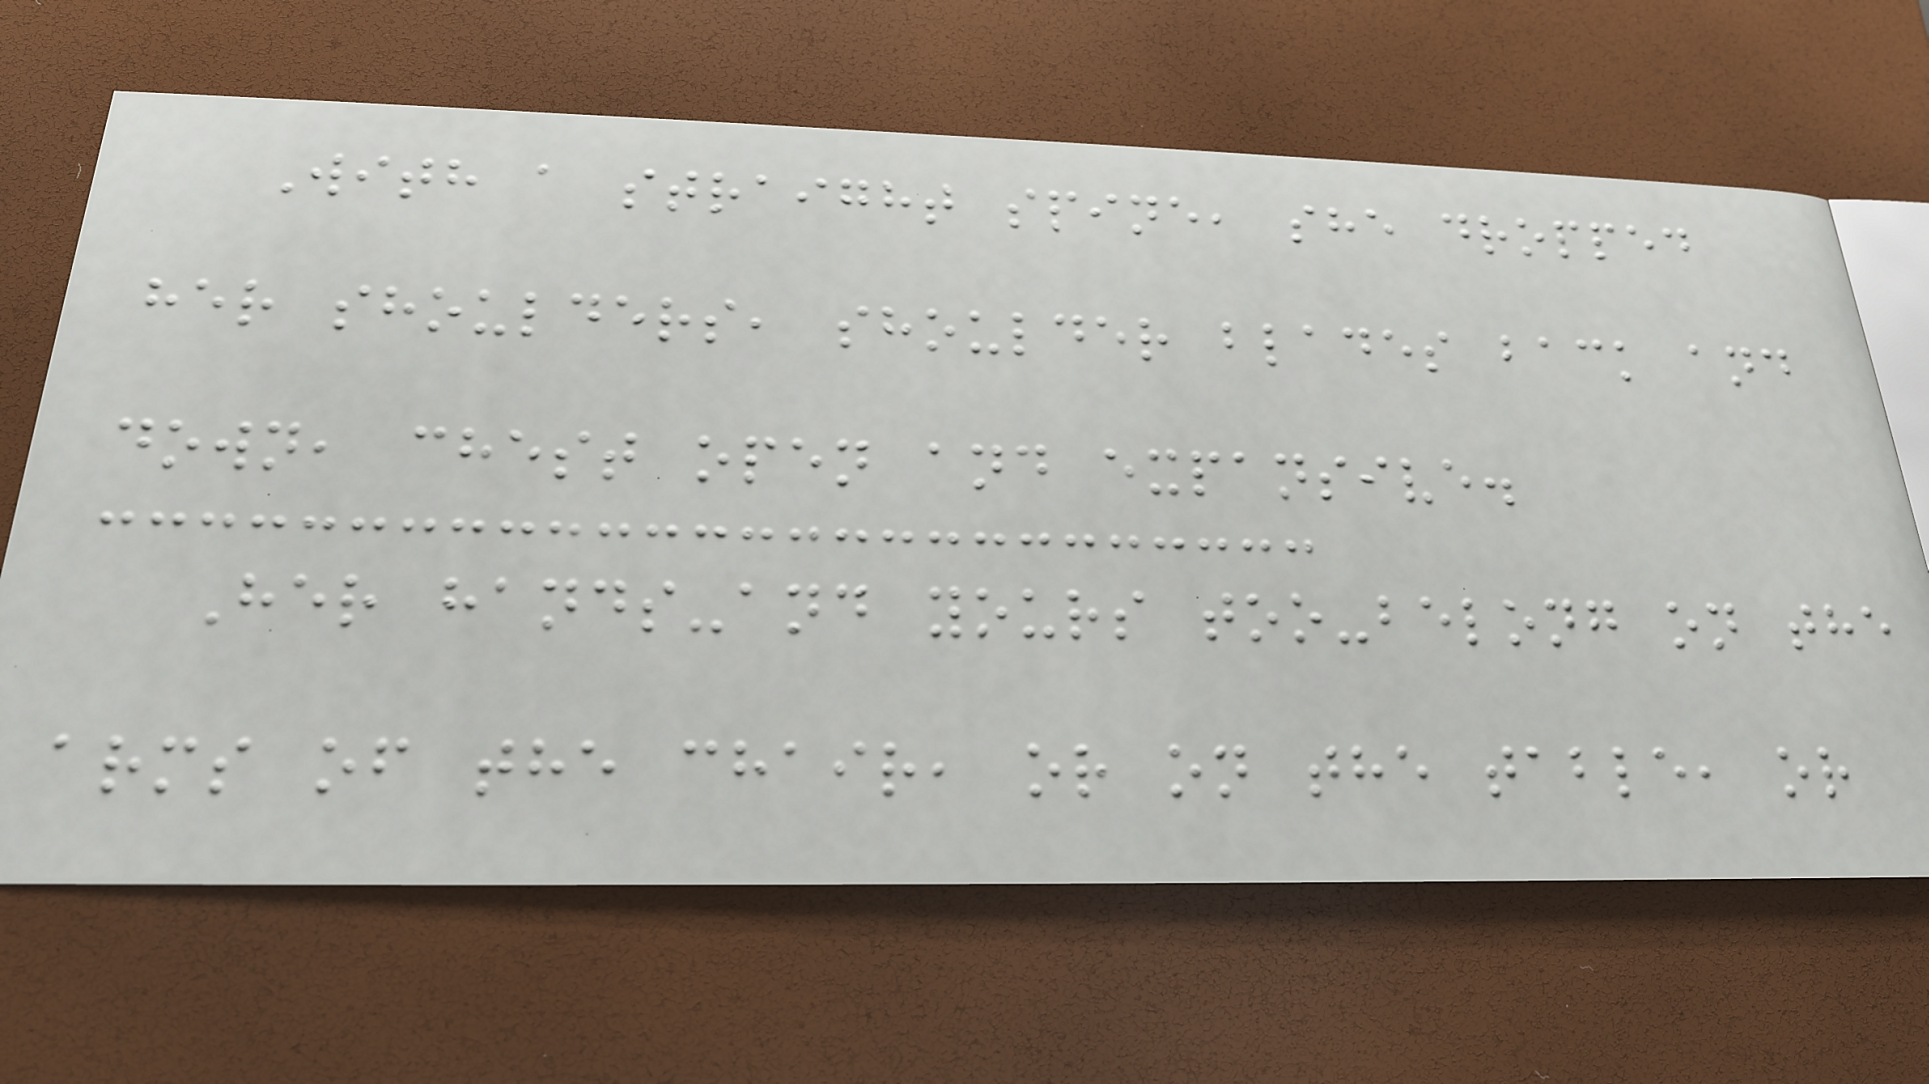With a straight spine, she dropped
her shoulders, shoulder blades back and
down, chest open and expansive.
Her hands-and yours too-belong on the
arms of the chair, or on the table, or
